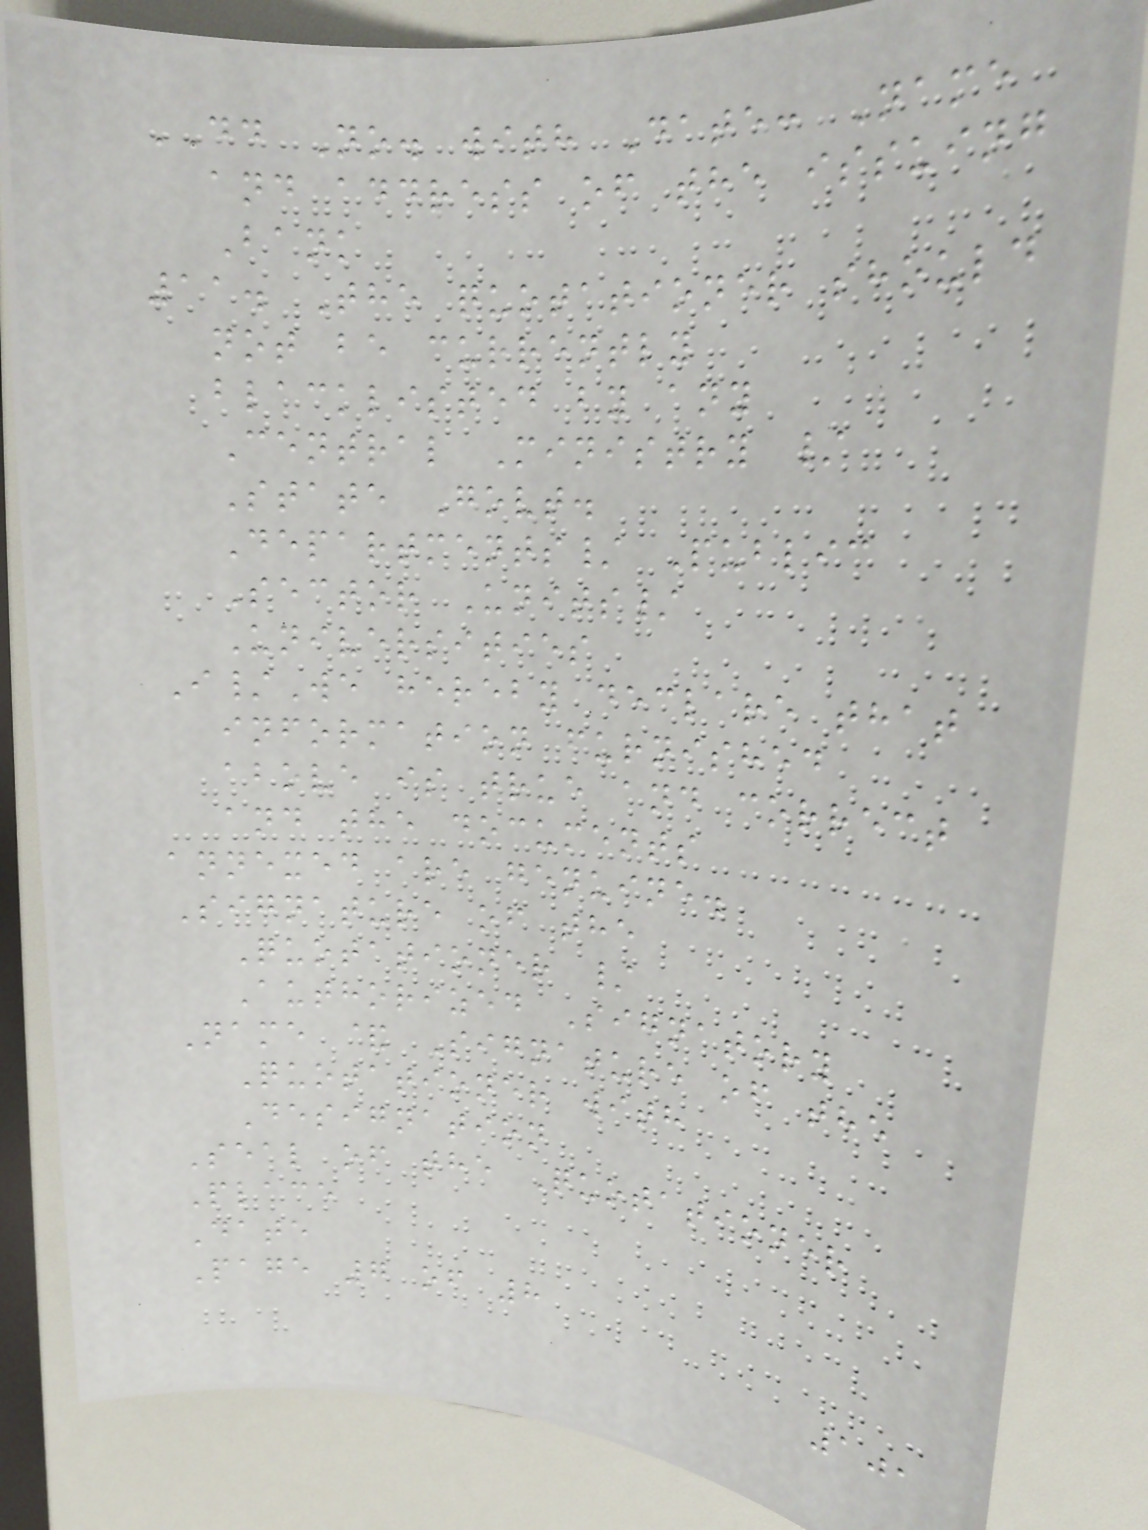DD No. with Date: Name
and address of the issuing
Bank
11. The quotationer should
not be currently
blacklisted by any
Central Ministry /
State Govt.
Departments/ Public
Sector Units/
Universities
I/We hereby declare that
information furnished
above is true and correct
and the documents
annexed are genuine.
Signature of the
Quotationer /
Authorized Signatory
Name & Signature of the
Quotationer with
Designation
Seal of the Quotationer
Place
Date
Page 7 of 8
101
